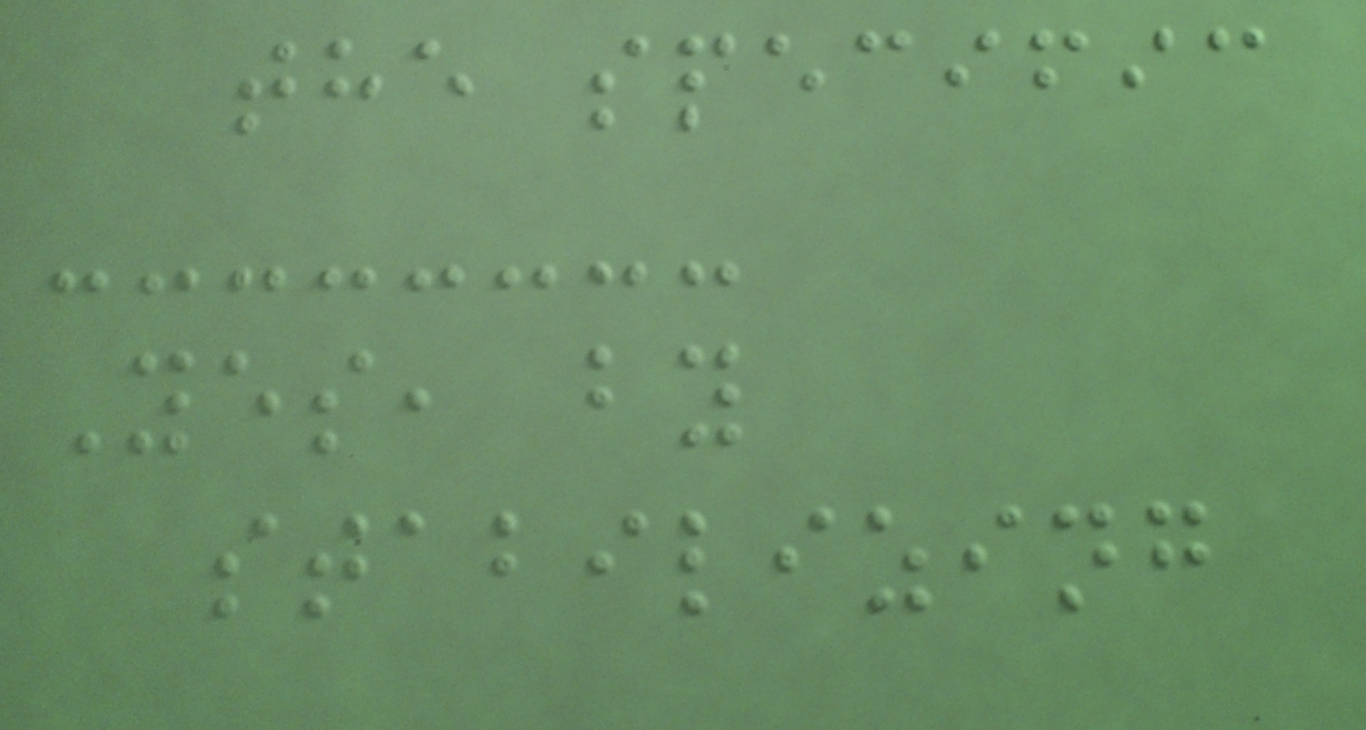the specific
Yes, by
stabilizing
